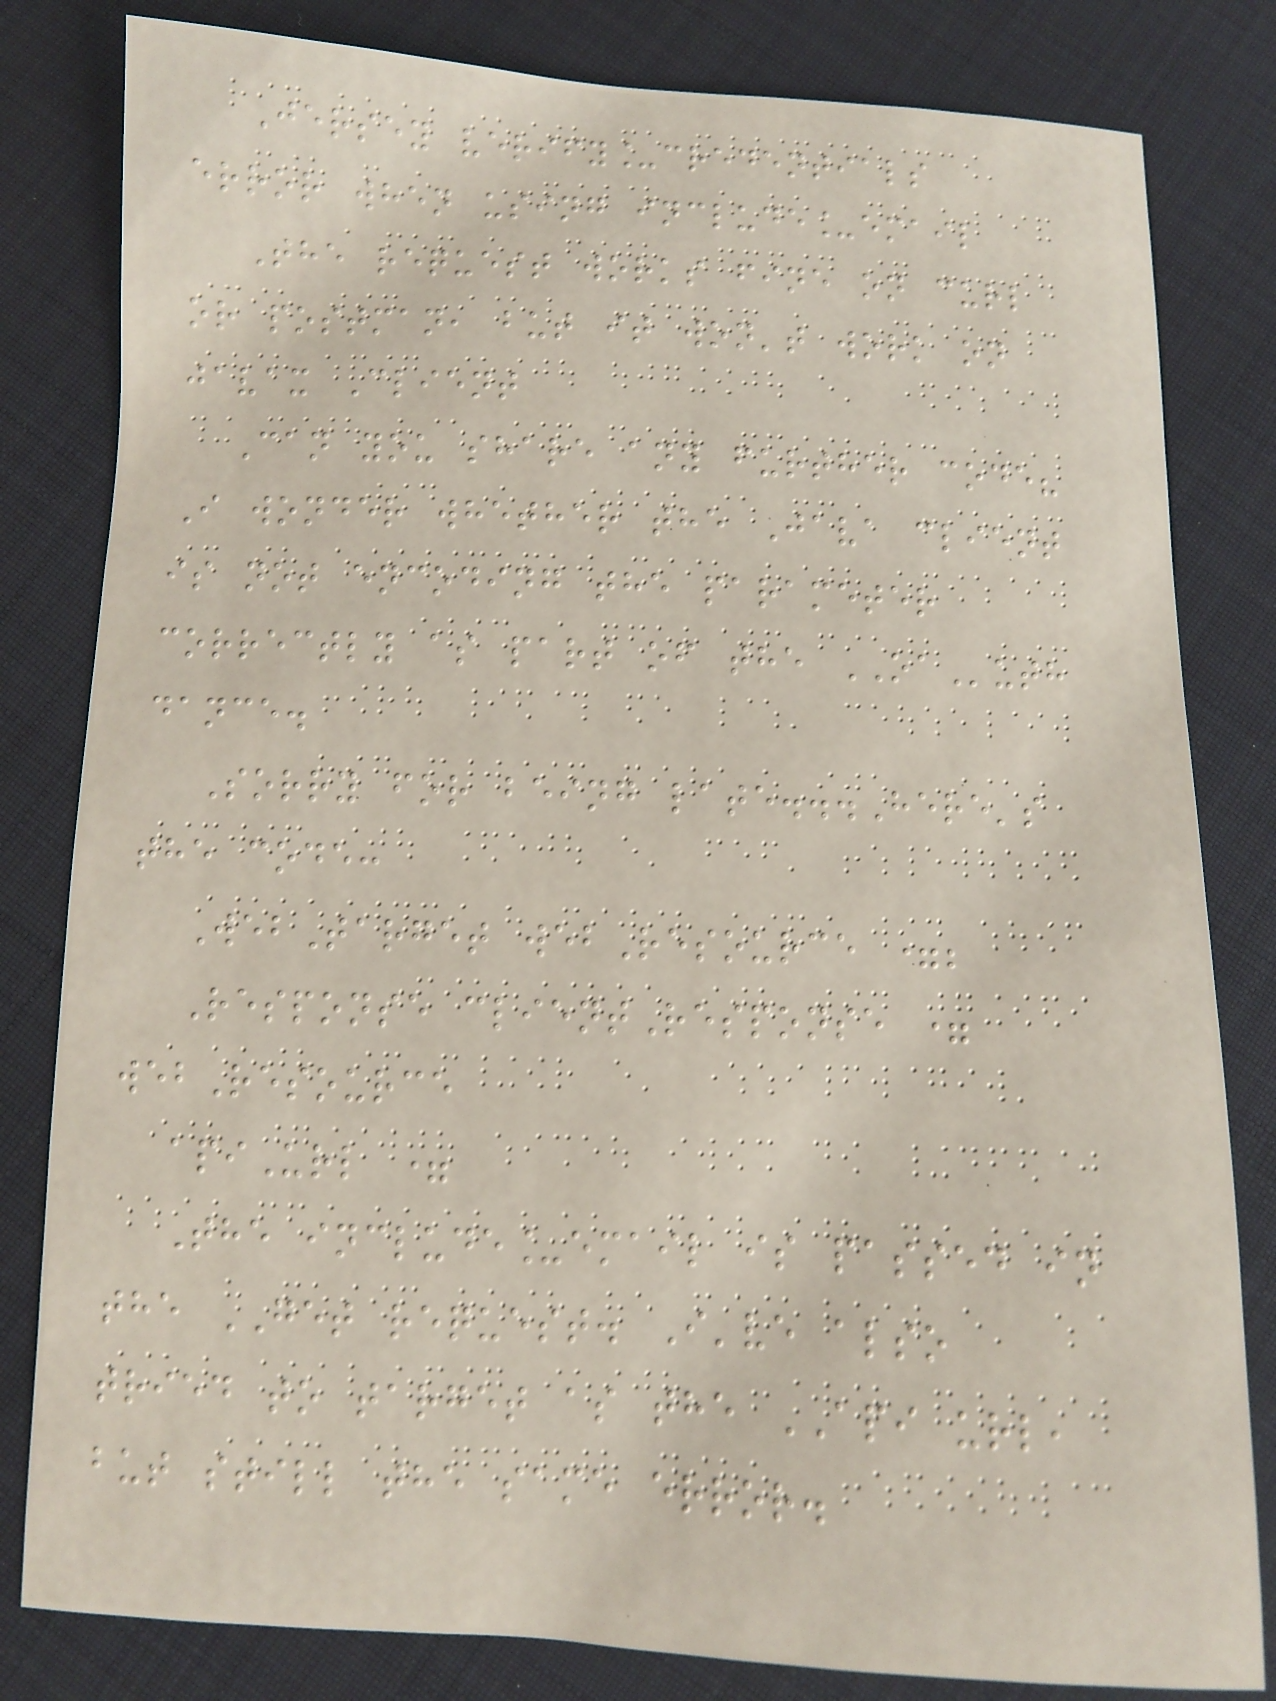Jersey verify_credentials
error when using include_email
The request works fine on curl
or postman, but it won't work on
javax Client
Can you share any further code?
I wonder whether the Java client
is not encoding the parameter
correctly as part of the OAuth
dance.
Sorry for being late...Here's
the code:
WebTarget webResource =;
Response clientResponse =
webResource
apiUrl =
The include_email is passed in
the GET request. I've also
tried to target as the API url,
but still the same error.
